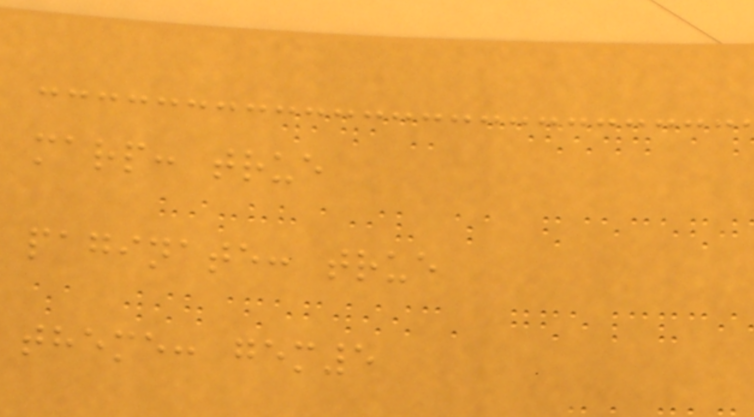marp: true
paginate: true
theme: gem5
